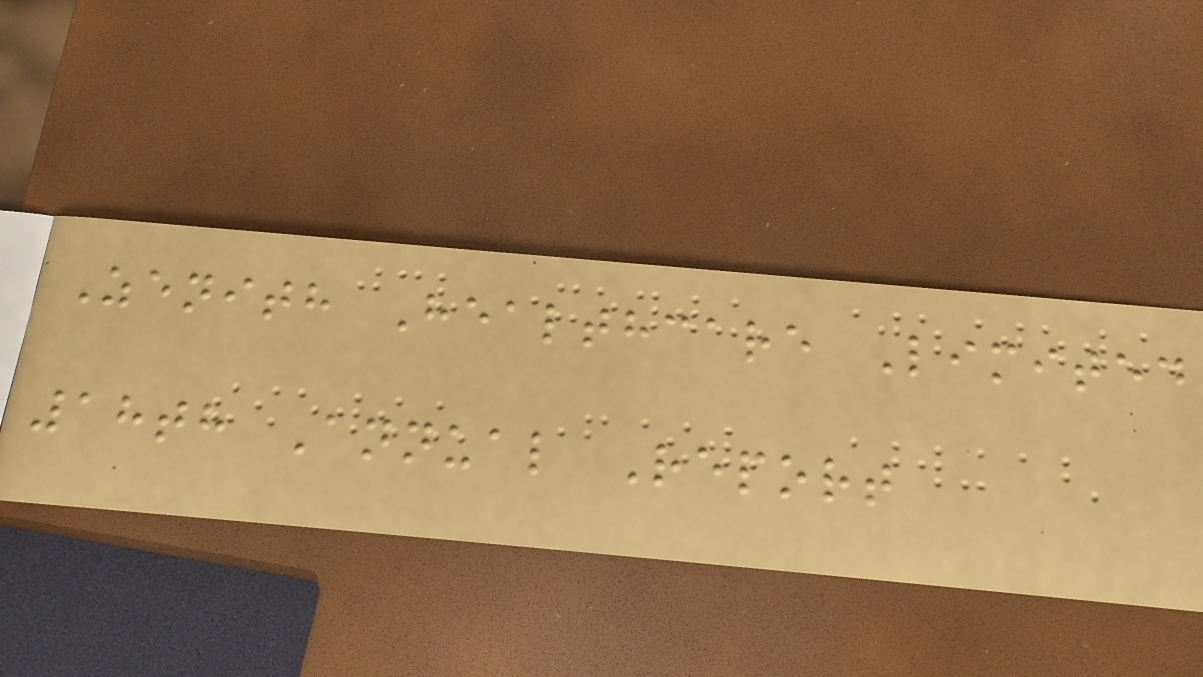Zenith Healthcare Limited
18th Annual Report
